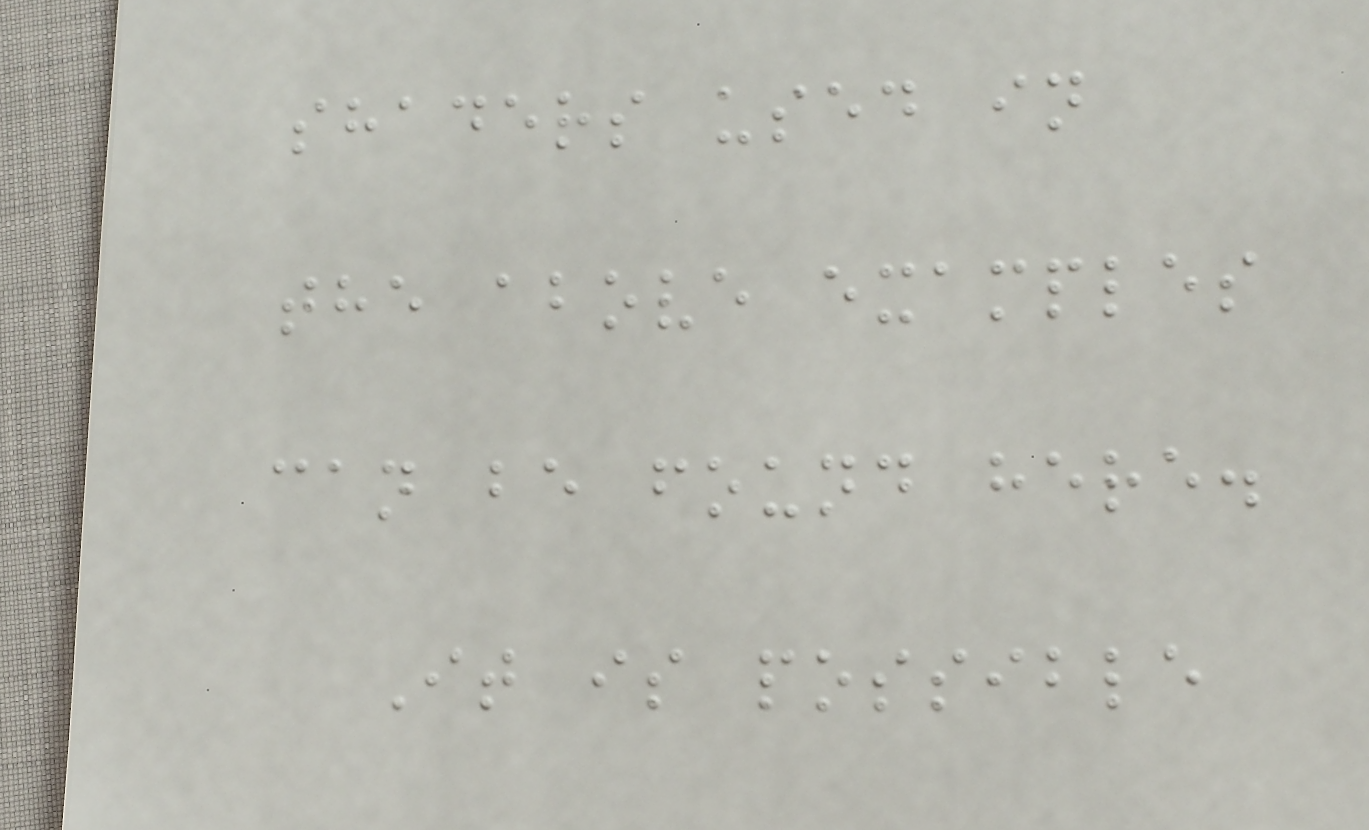shaders used in
the above examples
can be found here.
It is possible
